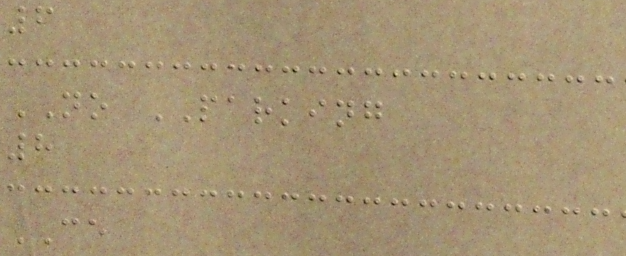6
NO PARKING
8
CE
